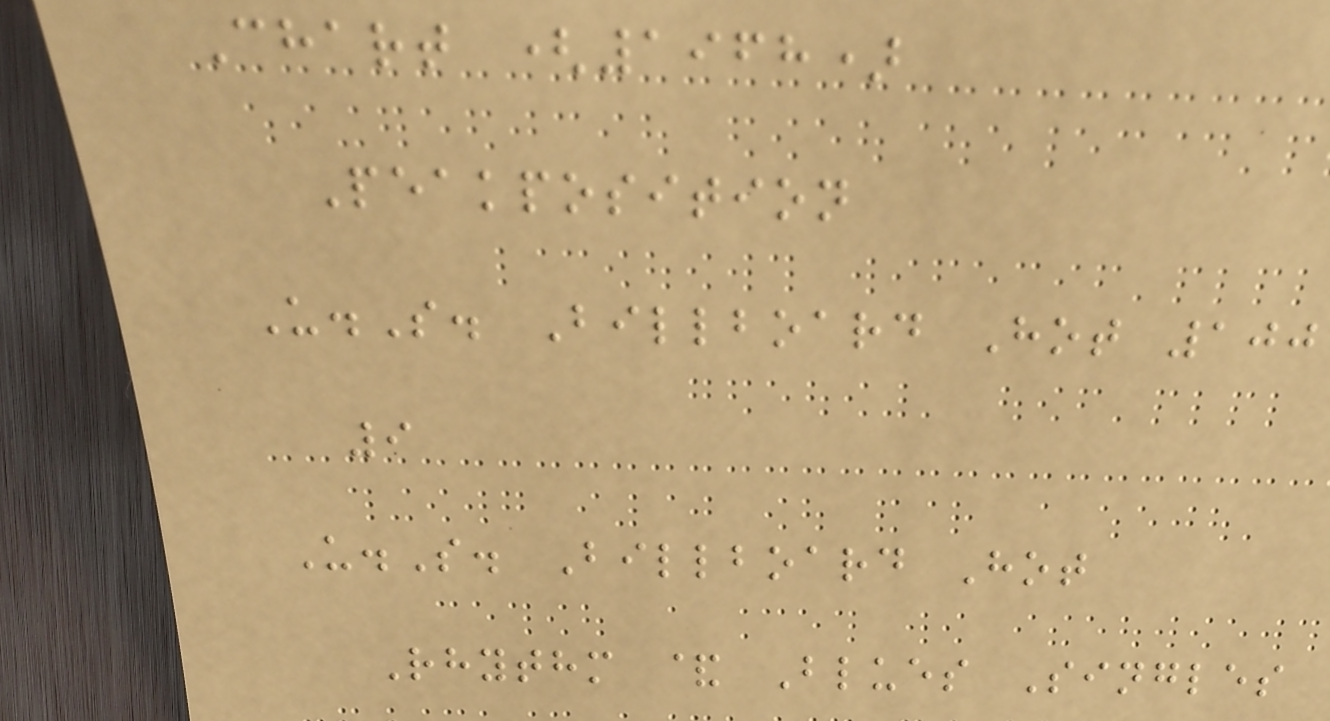Chart (1968)
Peakposition
U.S. Billboard Hot 100
9
U.S. Billboard Hot
Rhythm & Blues Singles
